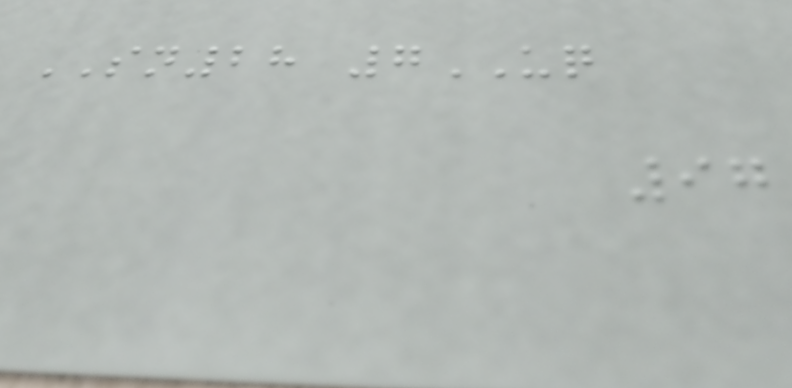SN28 7UQ
97
